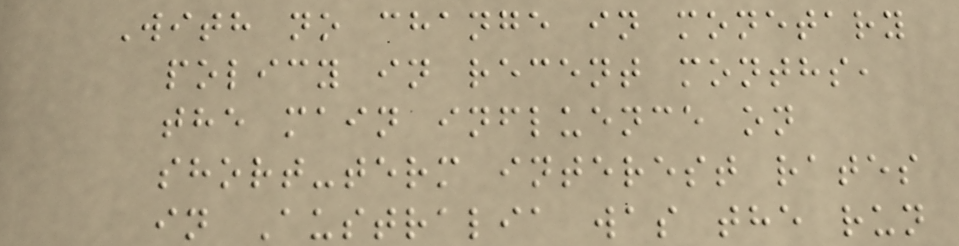With no change in monetary
policy in recent months,
the main influence on
short-term interest rates
in Australia was the run
